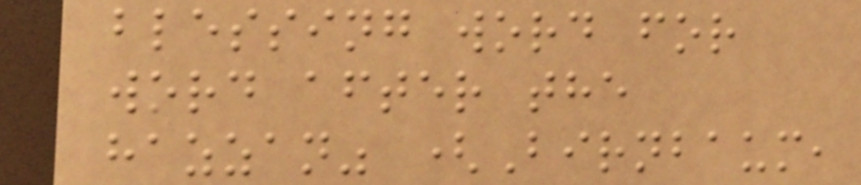blessing word for
word after the
hazzan" (Birnbaum,
